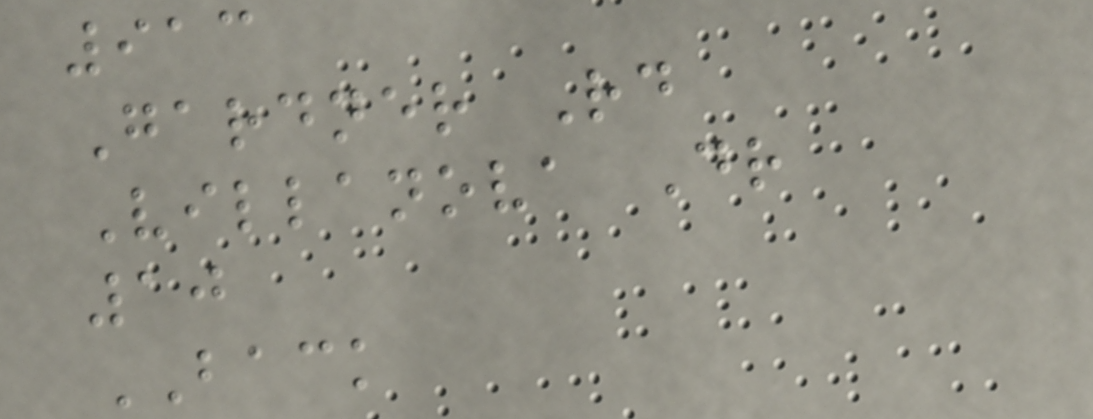913
Gardner Rd
Villanova Dr
10
BACK
